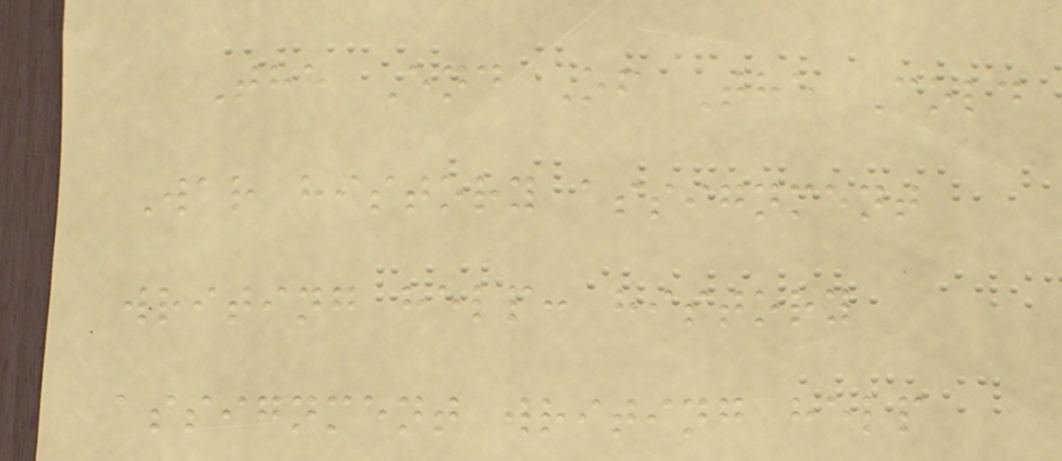The End Of The Cold
War history assignment
writing help: history
assignment writing help
